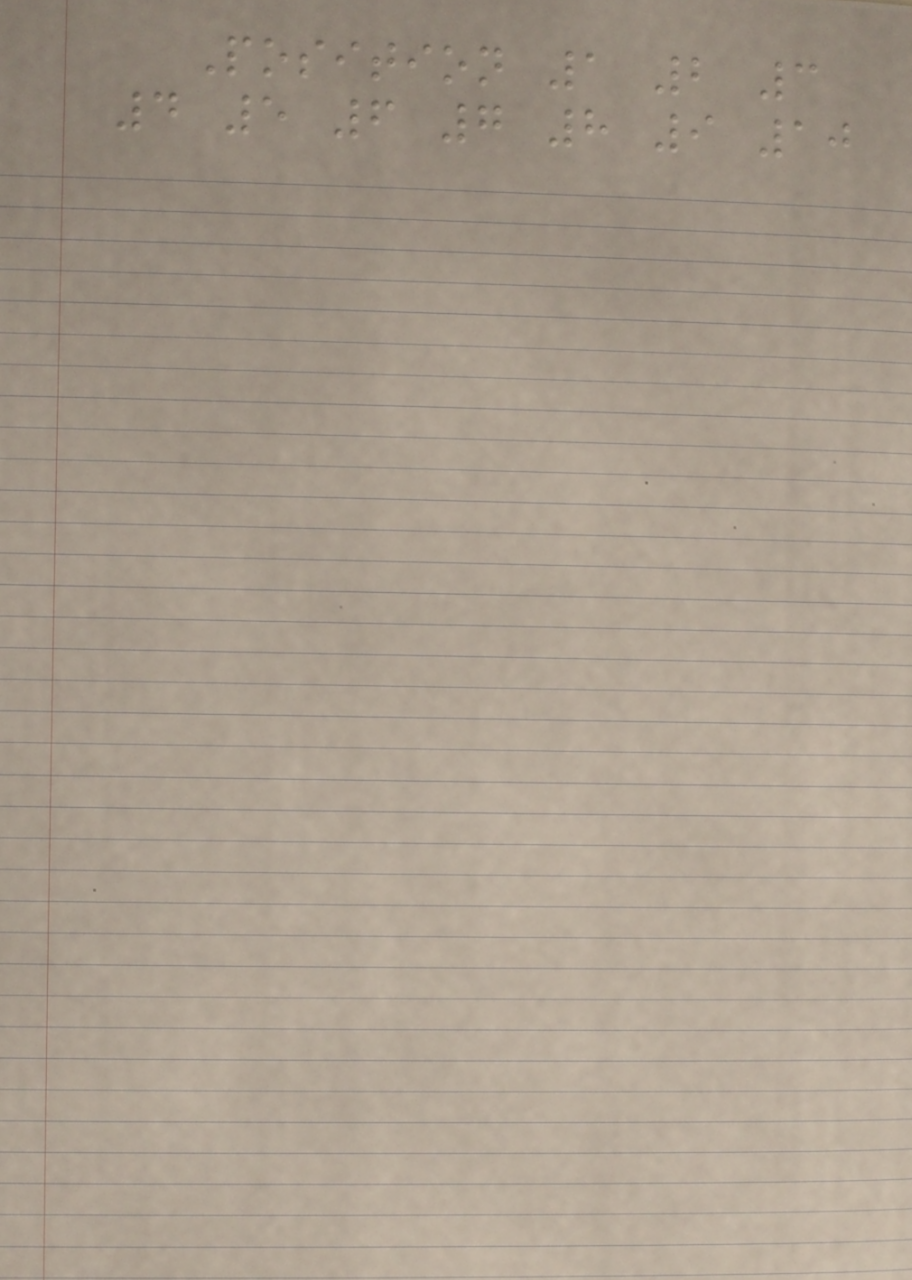Position 1 2 3
4 5 6 7 8 9 10
